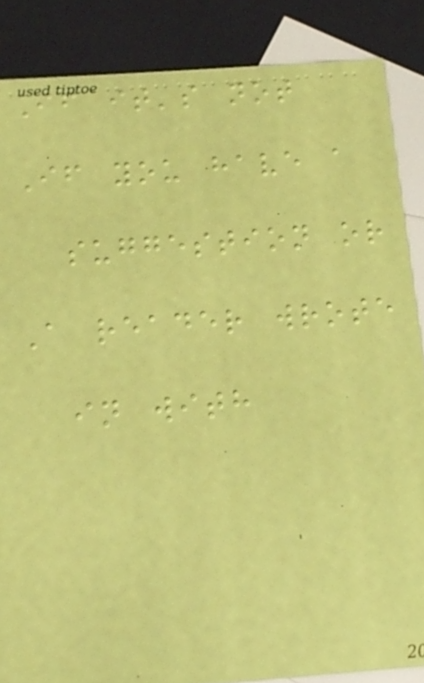If it's not
If you have a
suggestion or
A reader wrote
in with
